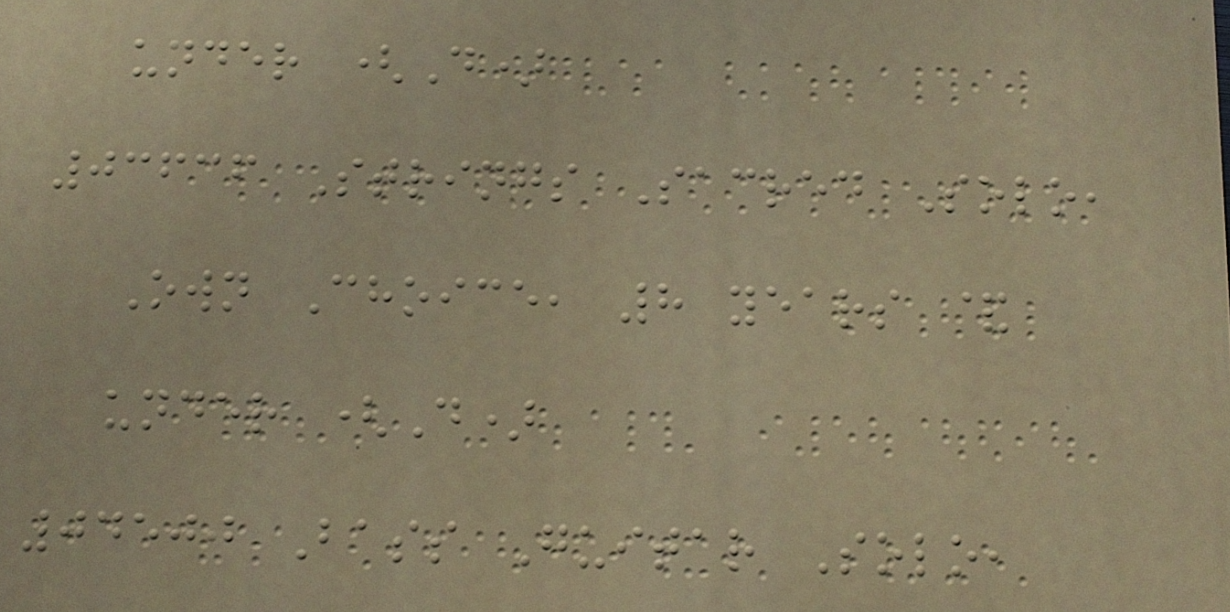under (D)
03636 Strings Sacred Solo,
Own Choice, 8 years &
under (D)
04500 Bass Guitar Solo,
